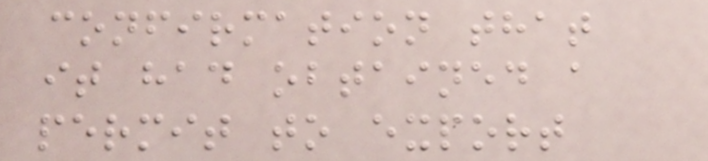confirmation that
it had obtained a
permit to export
